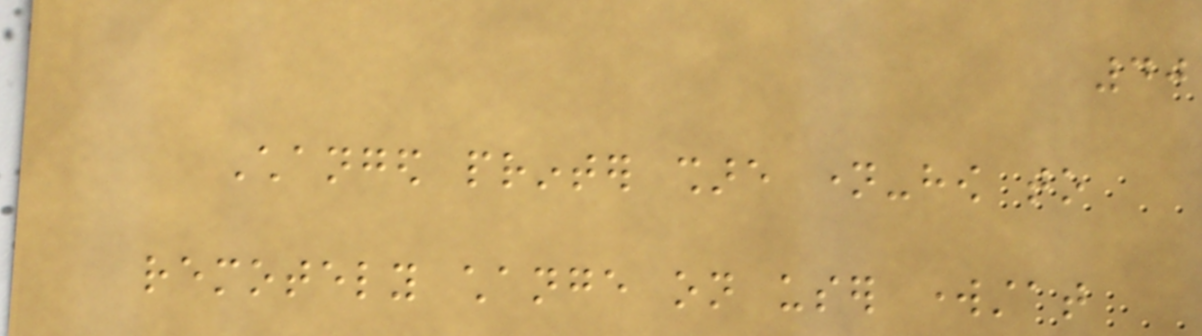40
Changed printer share name-how to
remotely change on user workstat
